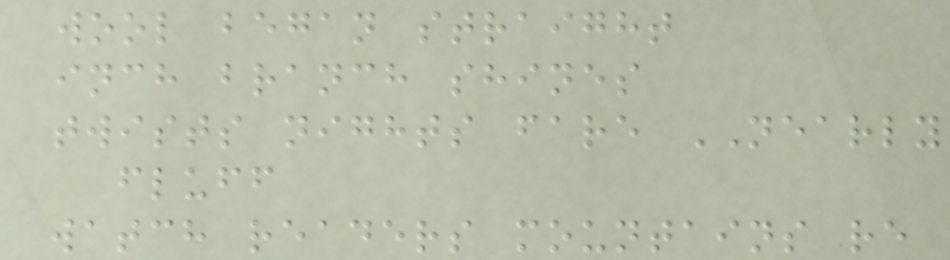wool began straight
inch branch shines
twists nights fare NEARLY
fluff
watch readers mountains re
